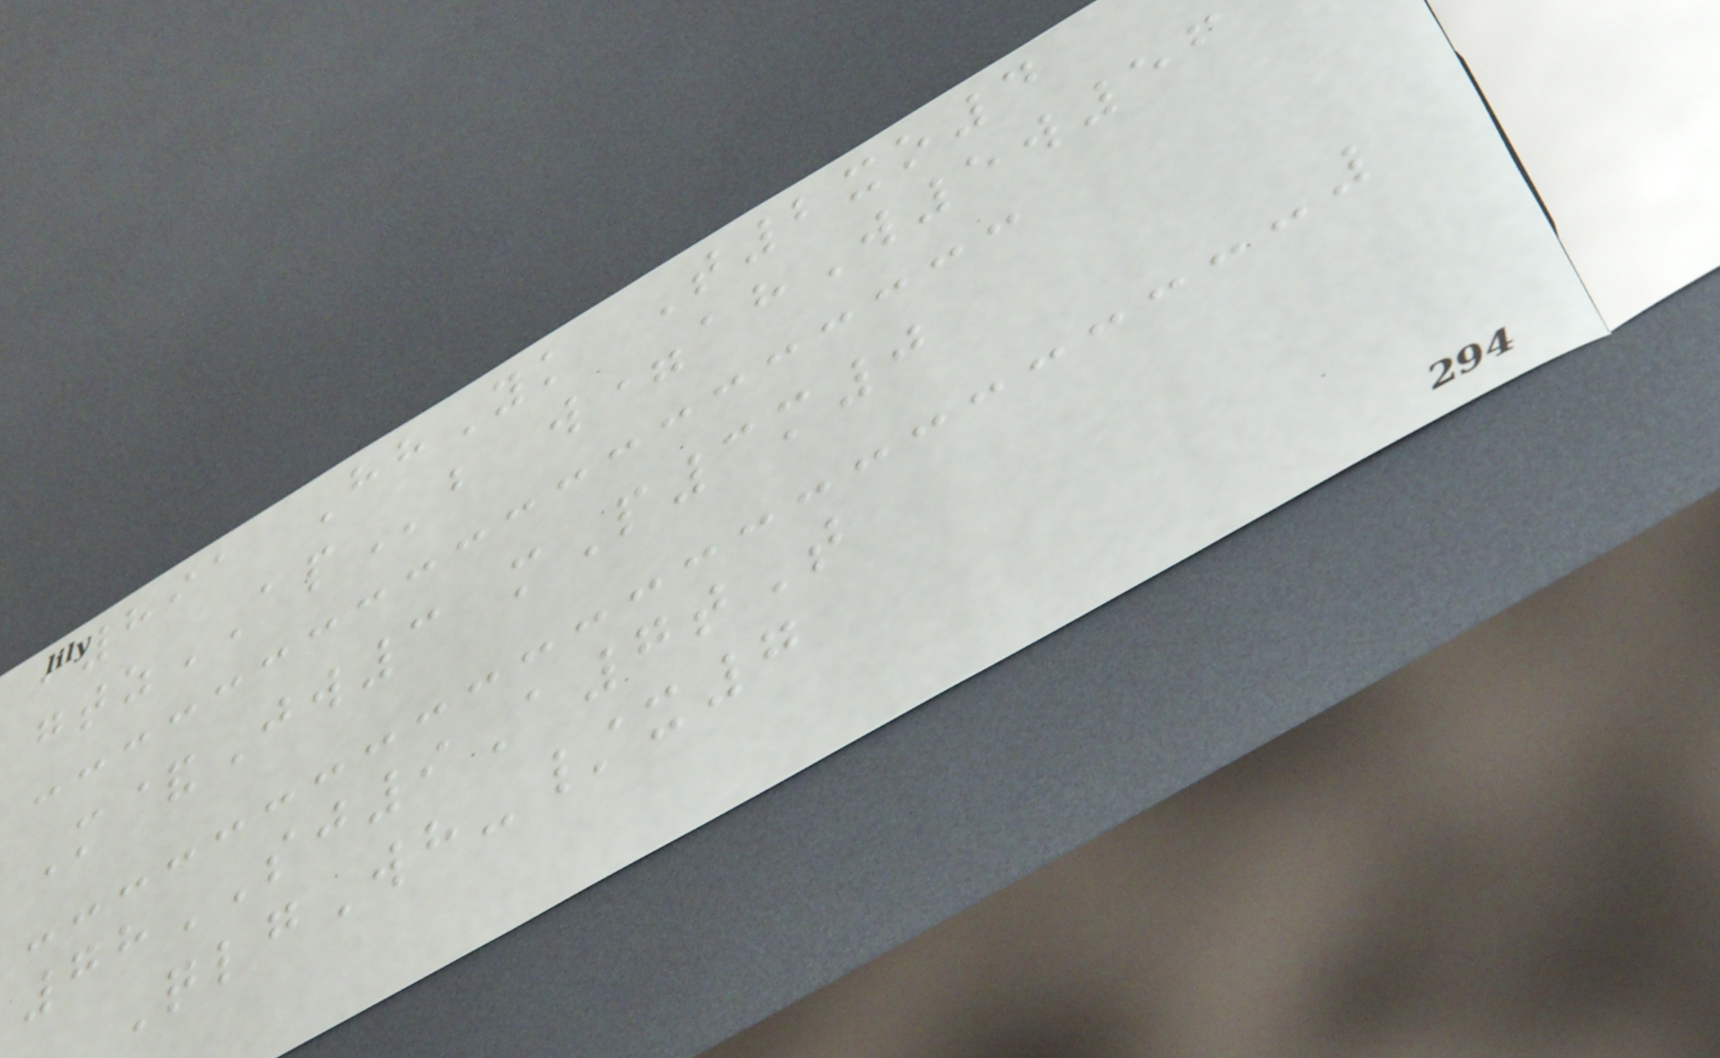i891 HhYk T2xo4
gtzAPb w=ahW5w56
M&Jw3 mP3m0
78SJ9A7tT
QlgWh-/x7
